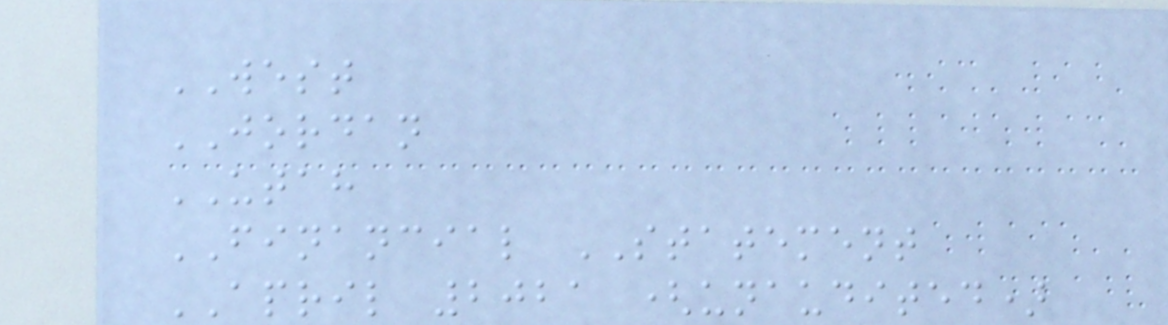WEST
JORDAN
UTAH
FINANCIAL STATEMENT
APRIL 2021 (unaudited)
